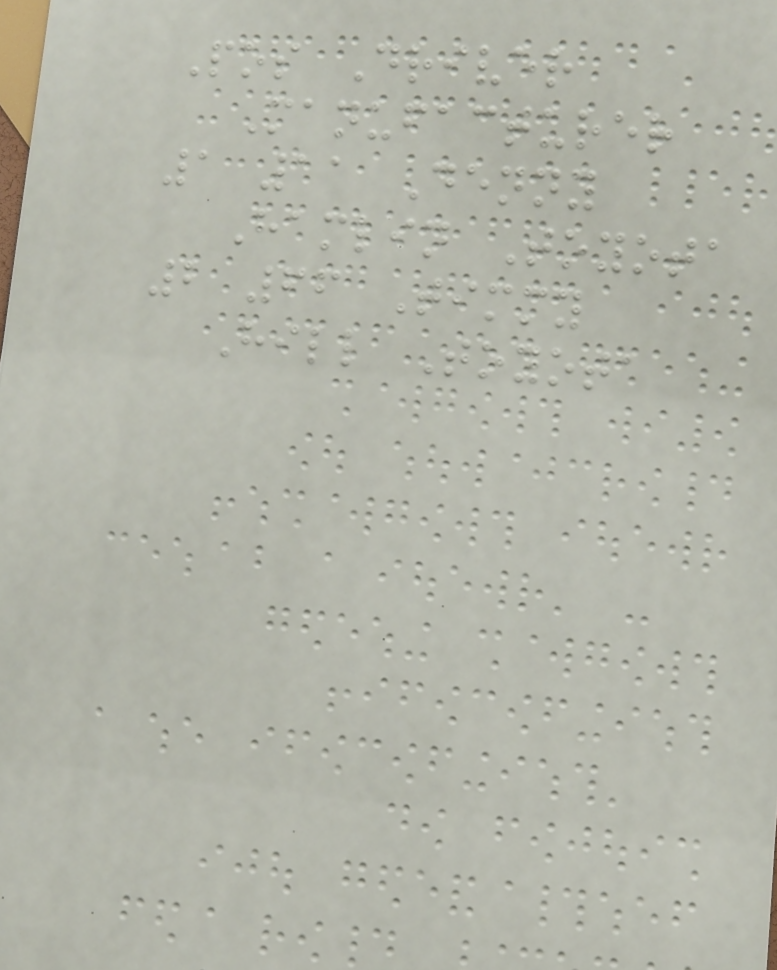Pos Driver
Manufacturer
1 11 Denny
Hamlin Toyota
2 66 Timmy
Hill Toyota
